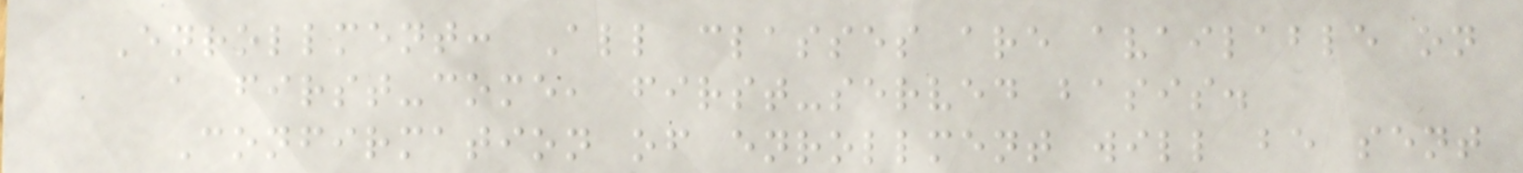Enrollment: All classes are available on
a first-come, first-served basis.
Confirmation of enrollment will be sent
